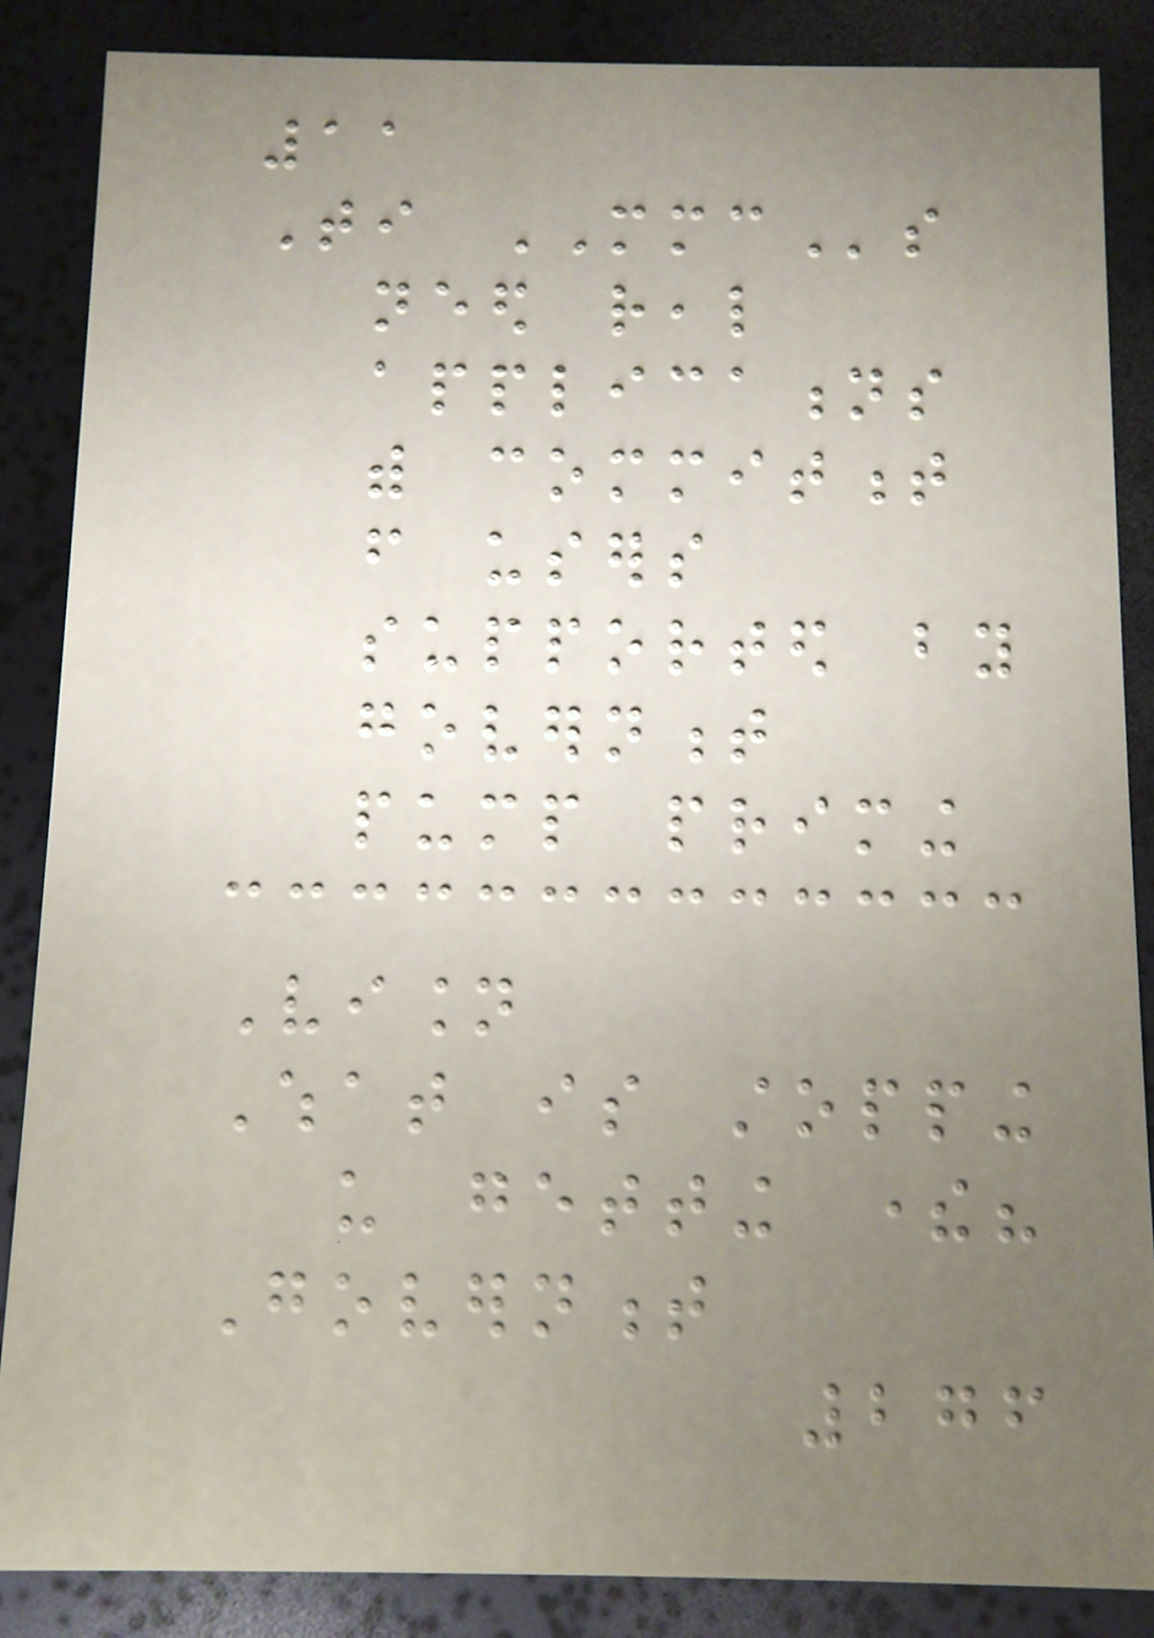11
Ti MMCs
need real
applications
with commitment
from users
supported by
government
pump priming
Vision
What is stopping
us getting there?
Government
276
